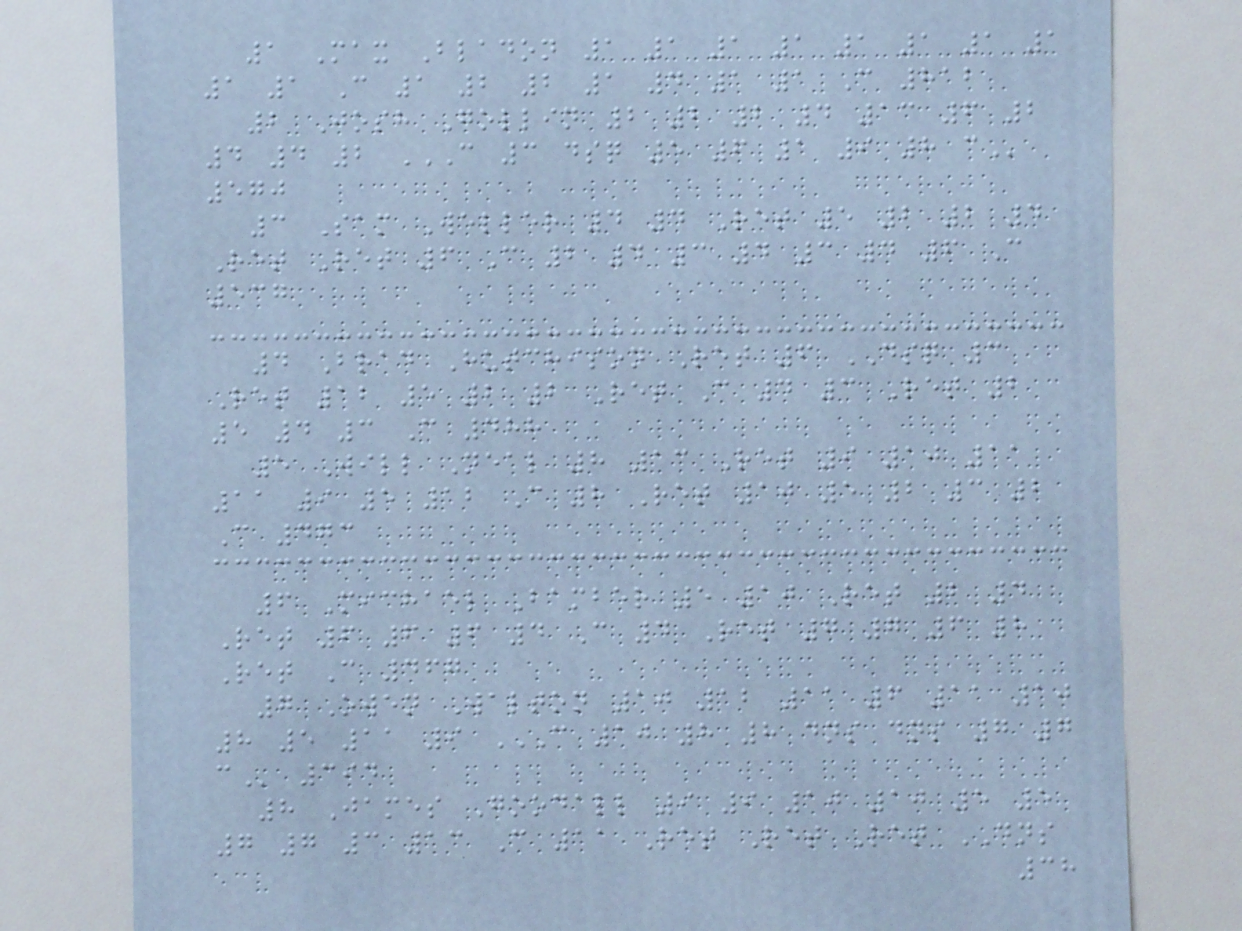1 Max Bladon 1 1 1 1 1 1 1 1
1 1 C 1 2 2 1 4 1 1 C 812
2 Josh Gollin 2 2 2 4 13 6 2
4 4 2 C 3 DSQ 5 6 1 9 8 C
570
3 Sam Weller 4 4 Ret 5 2 2 4
Ret Ret 6 C 2 4 3 4 3 4 6 C
537
4 Brad Hutchison Ret 6 DSQ 3
Ret 12 5 2 2 Ret C 4 3 Ret 2
5 4 3 C 488
5 Will Neal 8 13 Ret 9 10 11
11 9 5 12 C 8 Ret 10 5 2 3 2
C 473
6 Michael Bamber 5 10 Ret 2 4
Ret 6 6 6 4 C 4 Ret 7 7 6 8
Ret C 467
7 Owen Walton 10 12 11 6 11 10
8 5 11 9 C 10 8 8 DNS DNS 7 7
C 394
8 James Goodall 9 9 10 10 5 5
7 7 3 13 C 11 Ret Ret Ret DNS
38
